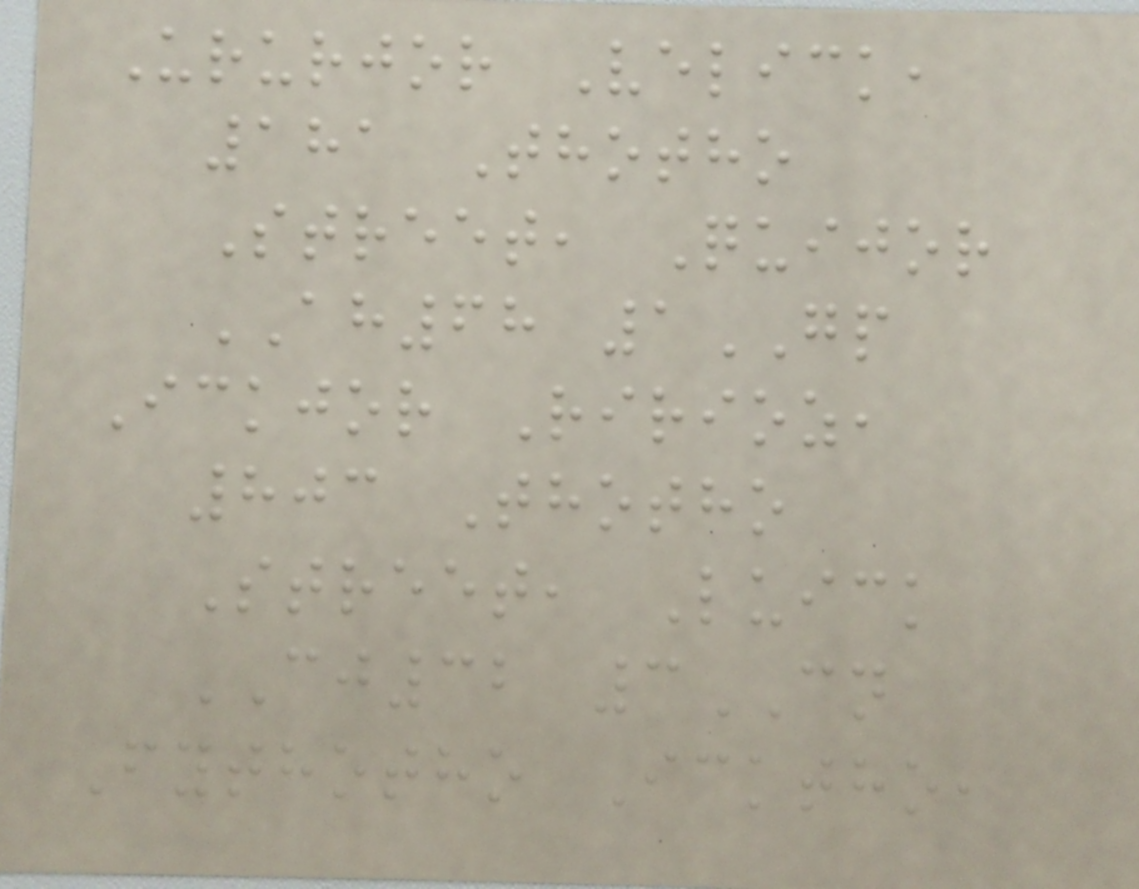Ururjor Velick,
181 Thotho
Street, Quijor
AH68 1GP
Ickjor Ririoz,
803 Thotho
Street, Luick
CJ32 3CN
Fythotho Icktho,
